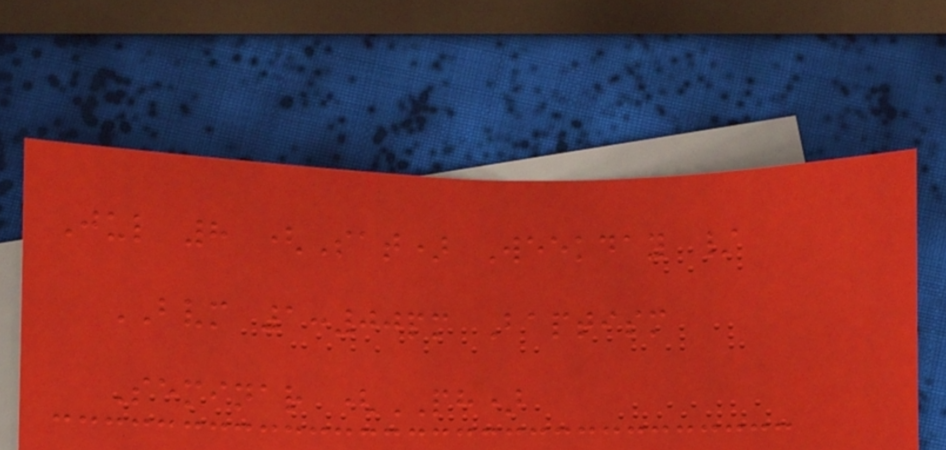Jul 8 (Sat) Weekday /
BVM 1:00pm Baptism
Seminar (PH)
